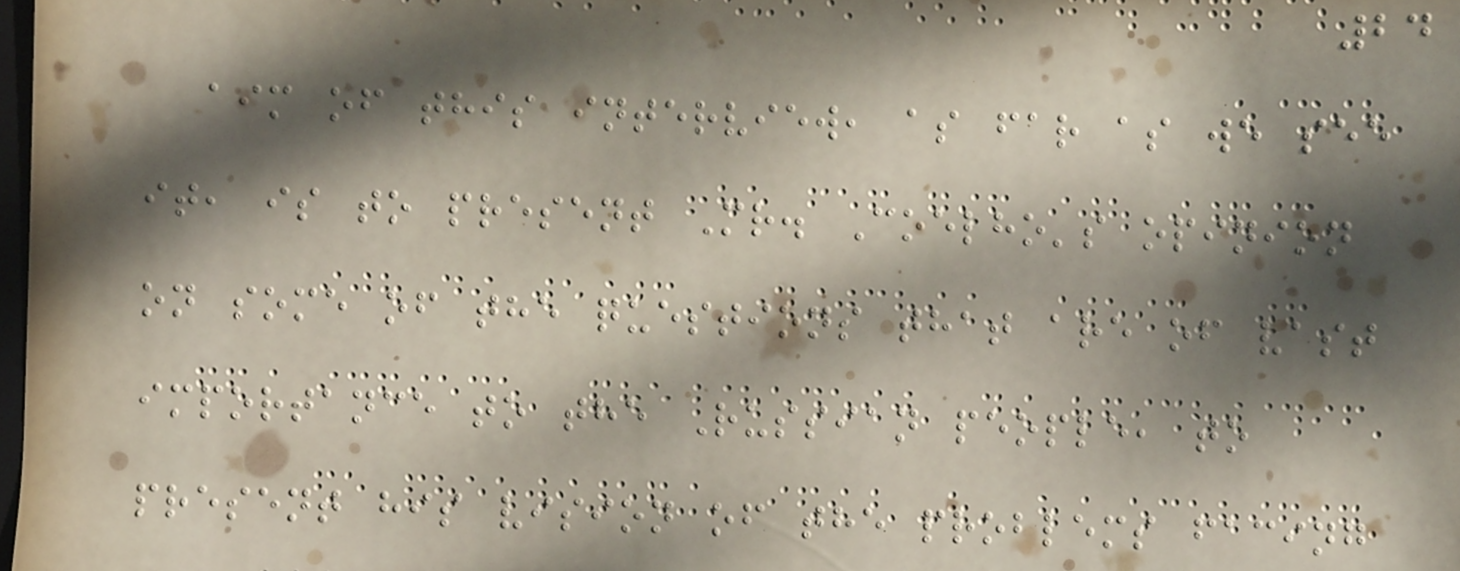24
aim of this interview, as far as we see
it, is to present Mr. Coelho's opinion
on some of the questions that are of vast
importance to the Russian people, to
present his vision of the problems facing
